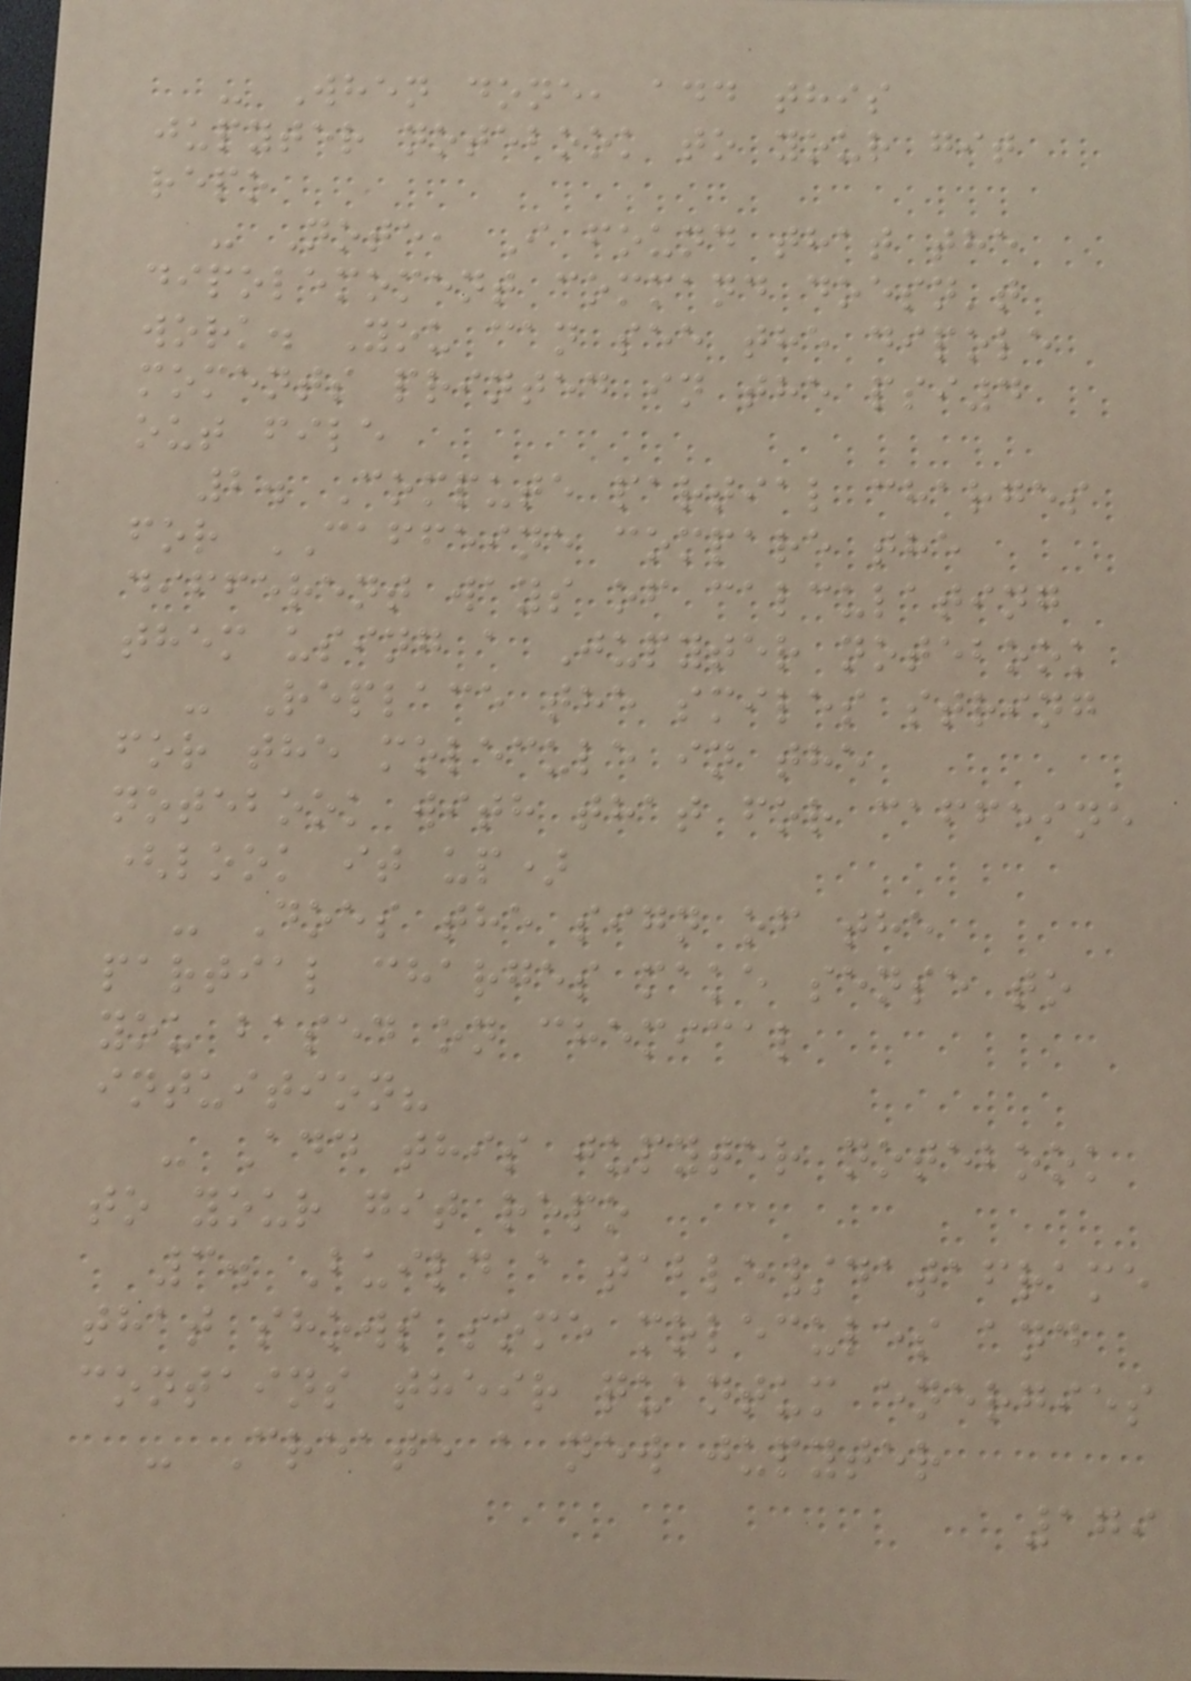- When done, add this
jupyter notebook to your git
repo
- Note, I found that the
dipolemoment command doesn't
work. You can see the dipole
moments printed in the psi4
out file
2. Compute partial charges
for CAFFEINE compare the
different ways of calculating
them using a Jupyter notebook
- Replace the smiles string
for the molecule in the
notebook with that for caffeine
(look it up)
- Does the sign of the
partial charges make sense to
you based on chemical
intuition?
- Add this jupyter notebook
to your git repo
3. Build a table/dataframe
that shows some molecules and
contains their quantum energies
- Create a new jupyter
179
